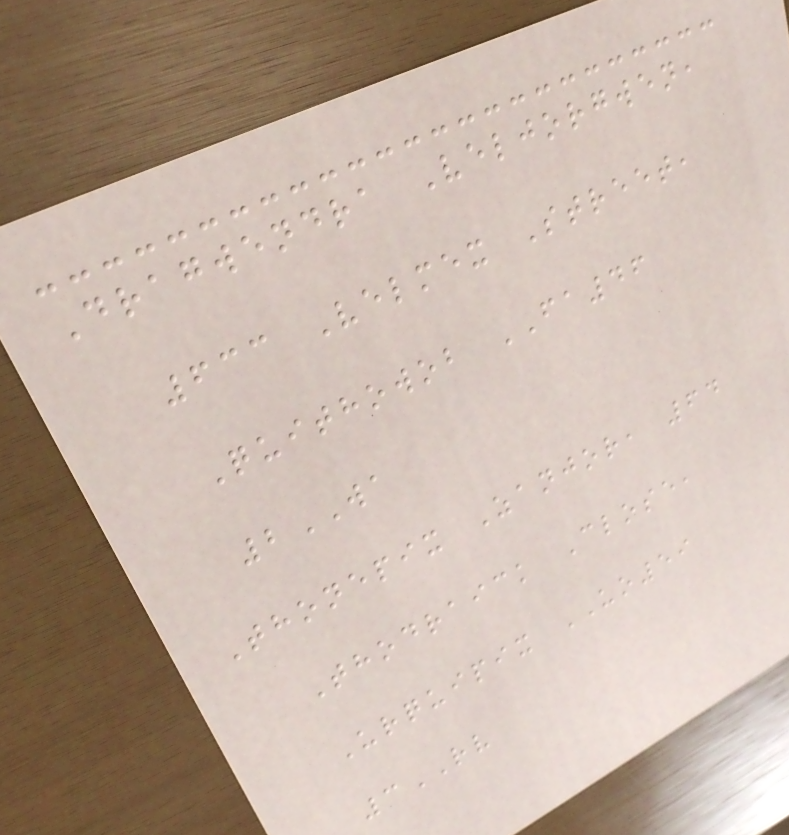Dragwendra Veljorgwen,
633 Velmex Street,
Quithowob FA46
2WA
Thonepix Zanjor, 64
Thodraick Close,
Urquipix UO59
3RV
